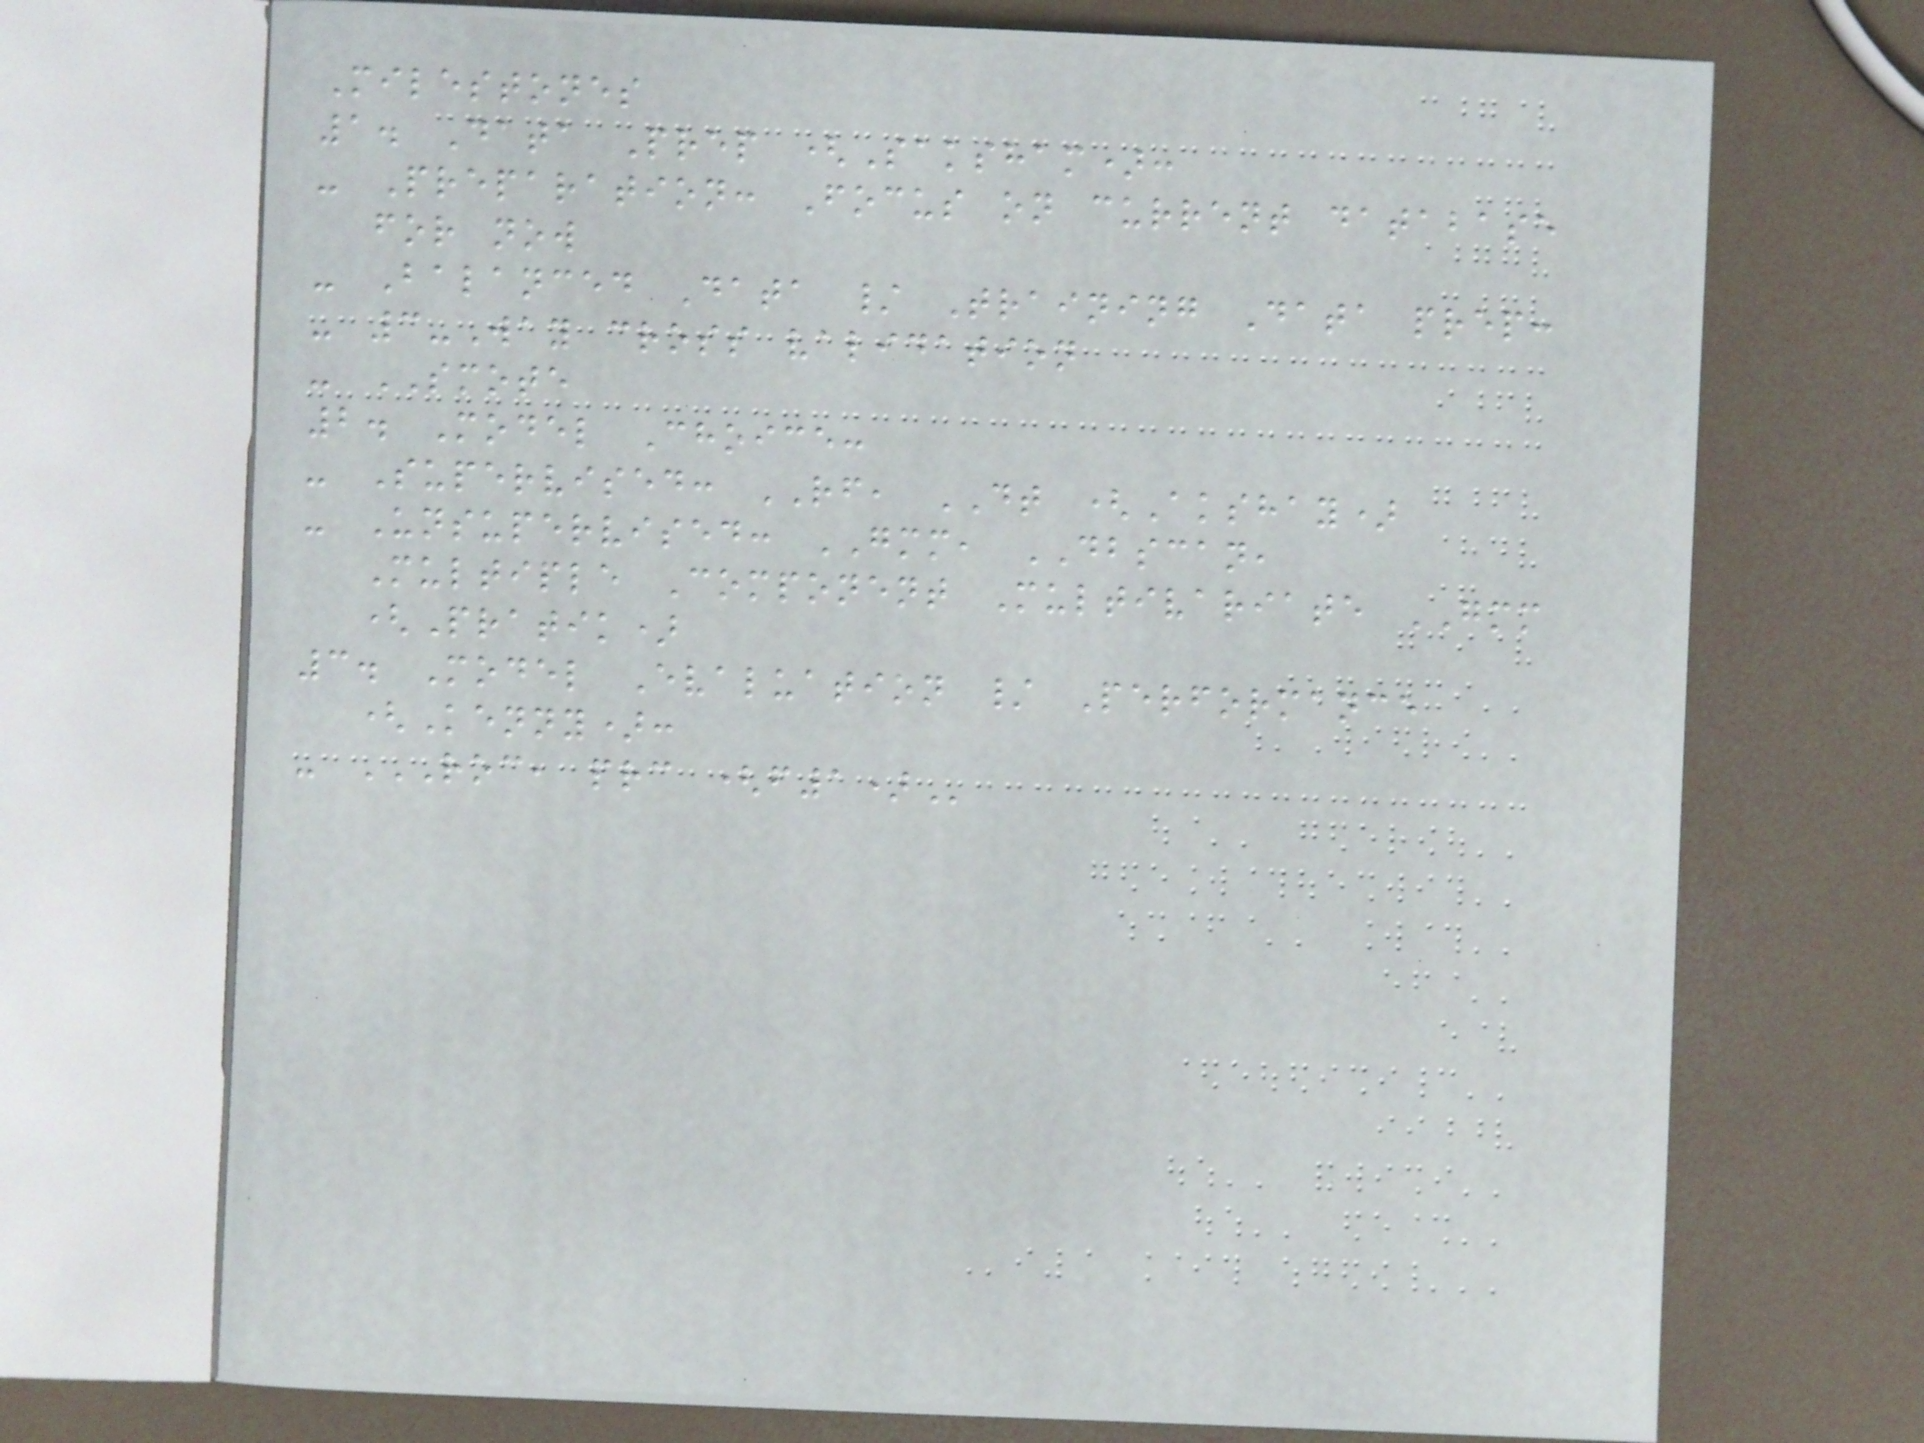Milestones
1. Data Prep (Saksham):
- Preparation: Focus on current database
for now
- Balanced Data / Training Data prep:
- 3-Way cross validation
- SMOTE
2. Model Choice:
- Supervised: RF, DT (Akshay)
- Unsupervised: GMM, DBSCAN,
Multiple Component Multivariate GMM
(Pratik)
3. Model Evaluation / Performance
(Kenny):
- ROC, PRC (F1)
